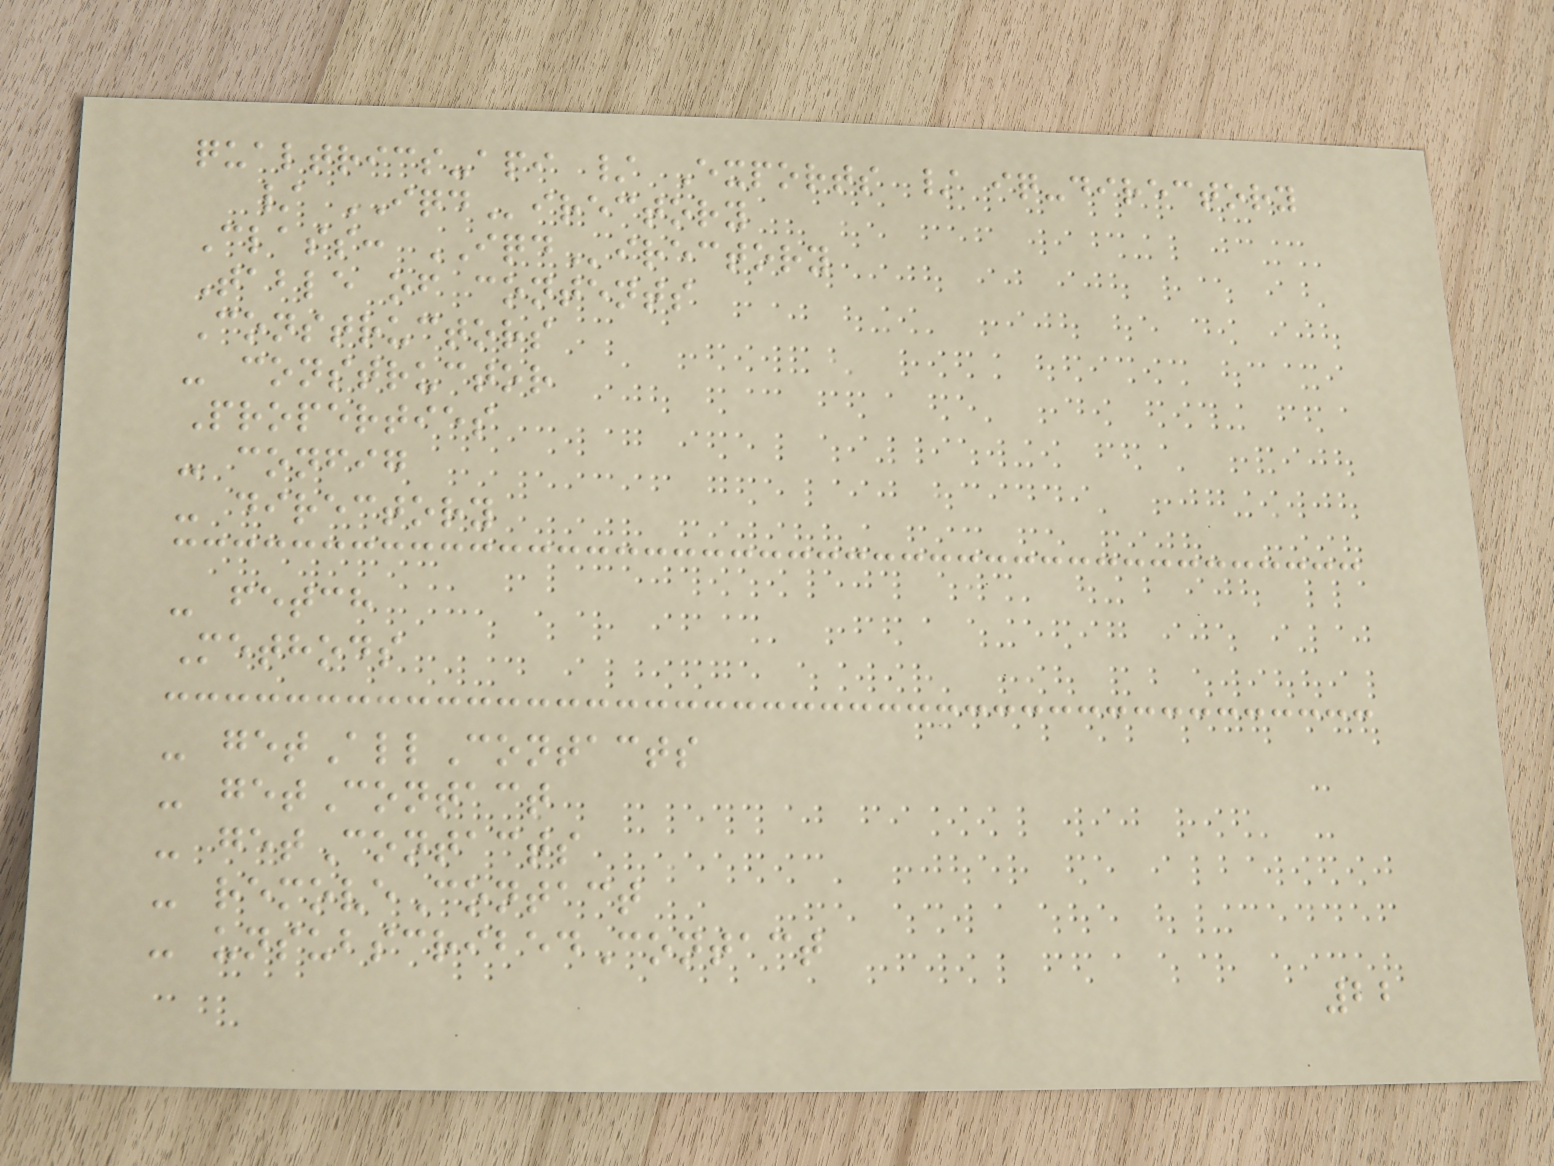qualtrics-api / Exports / iq-directory
/ IQDirectory
Class: IQDirectory
Table of contents
Constructors
- constructor
Properties
- config
- directory
- fetch
Methods
- getAllContacts
- getContact
- getContacts
- removeContact
- unsubscribedContact
22
